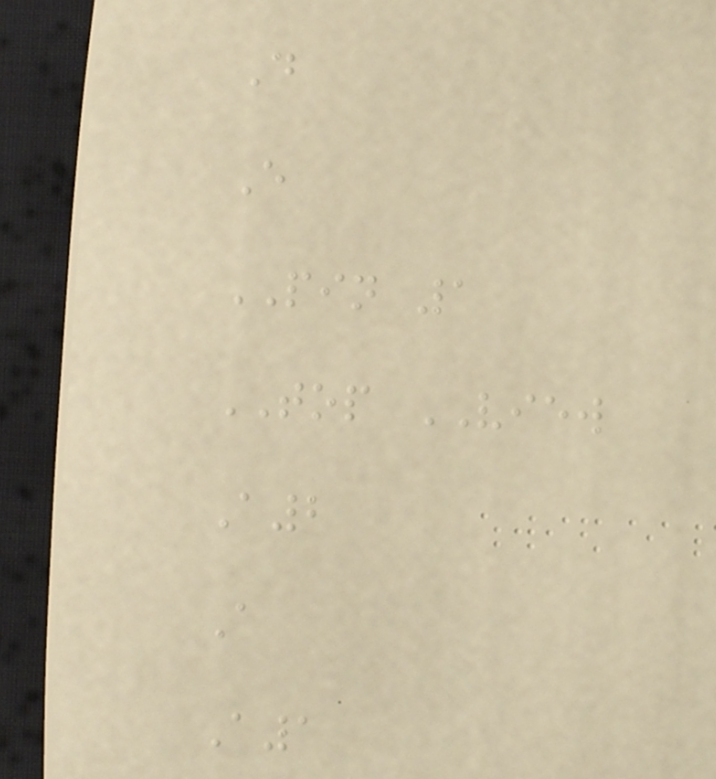D
E
PIN 1
TOP VIEW
A2
A
A1
